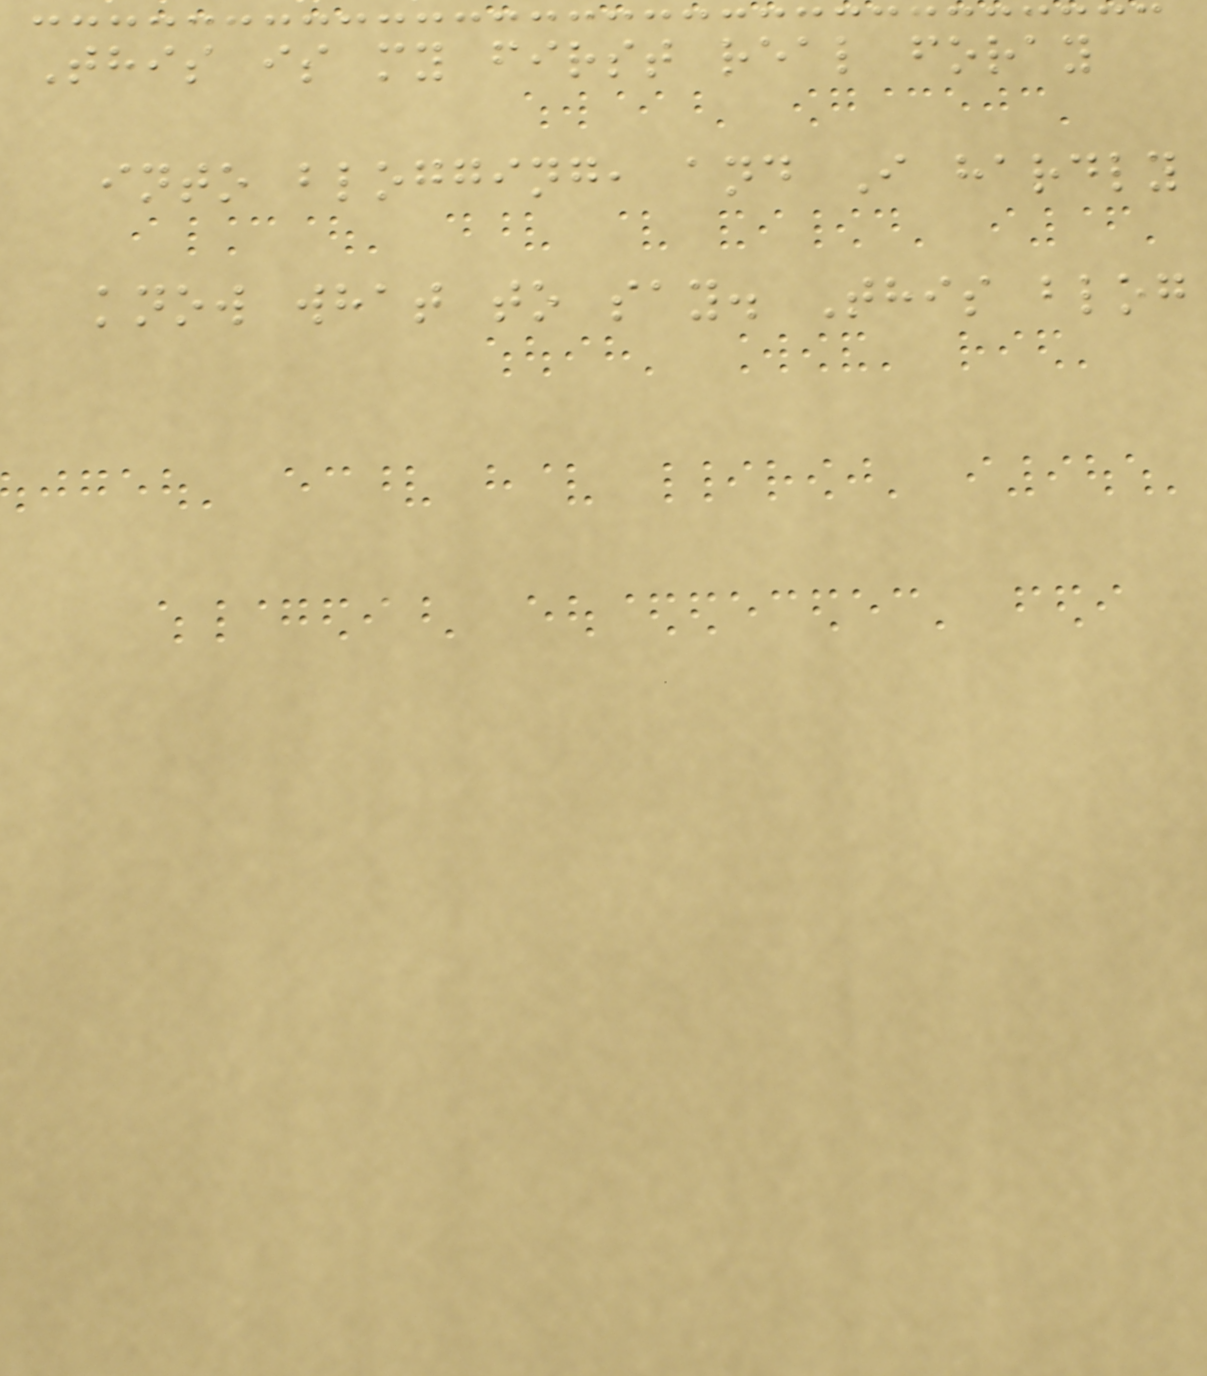This is my first real foray
into blogging, and I hardly
know what to say. This blog
